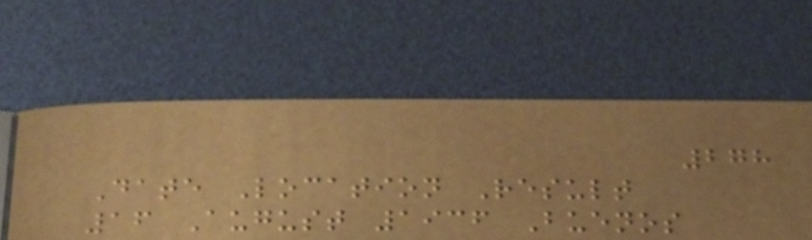278
Date Location Result
16 August 1936 Buenos
